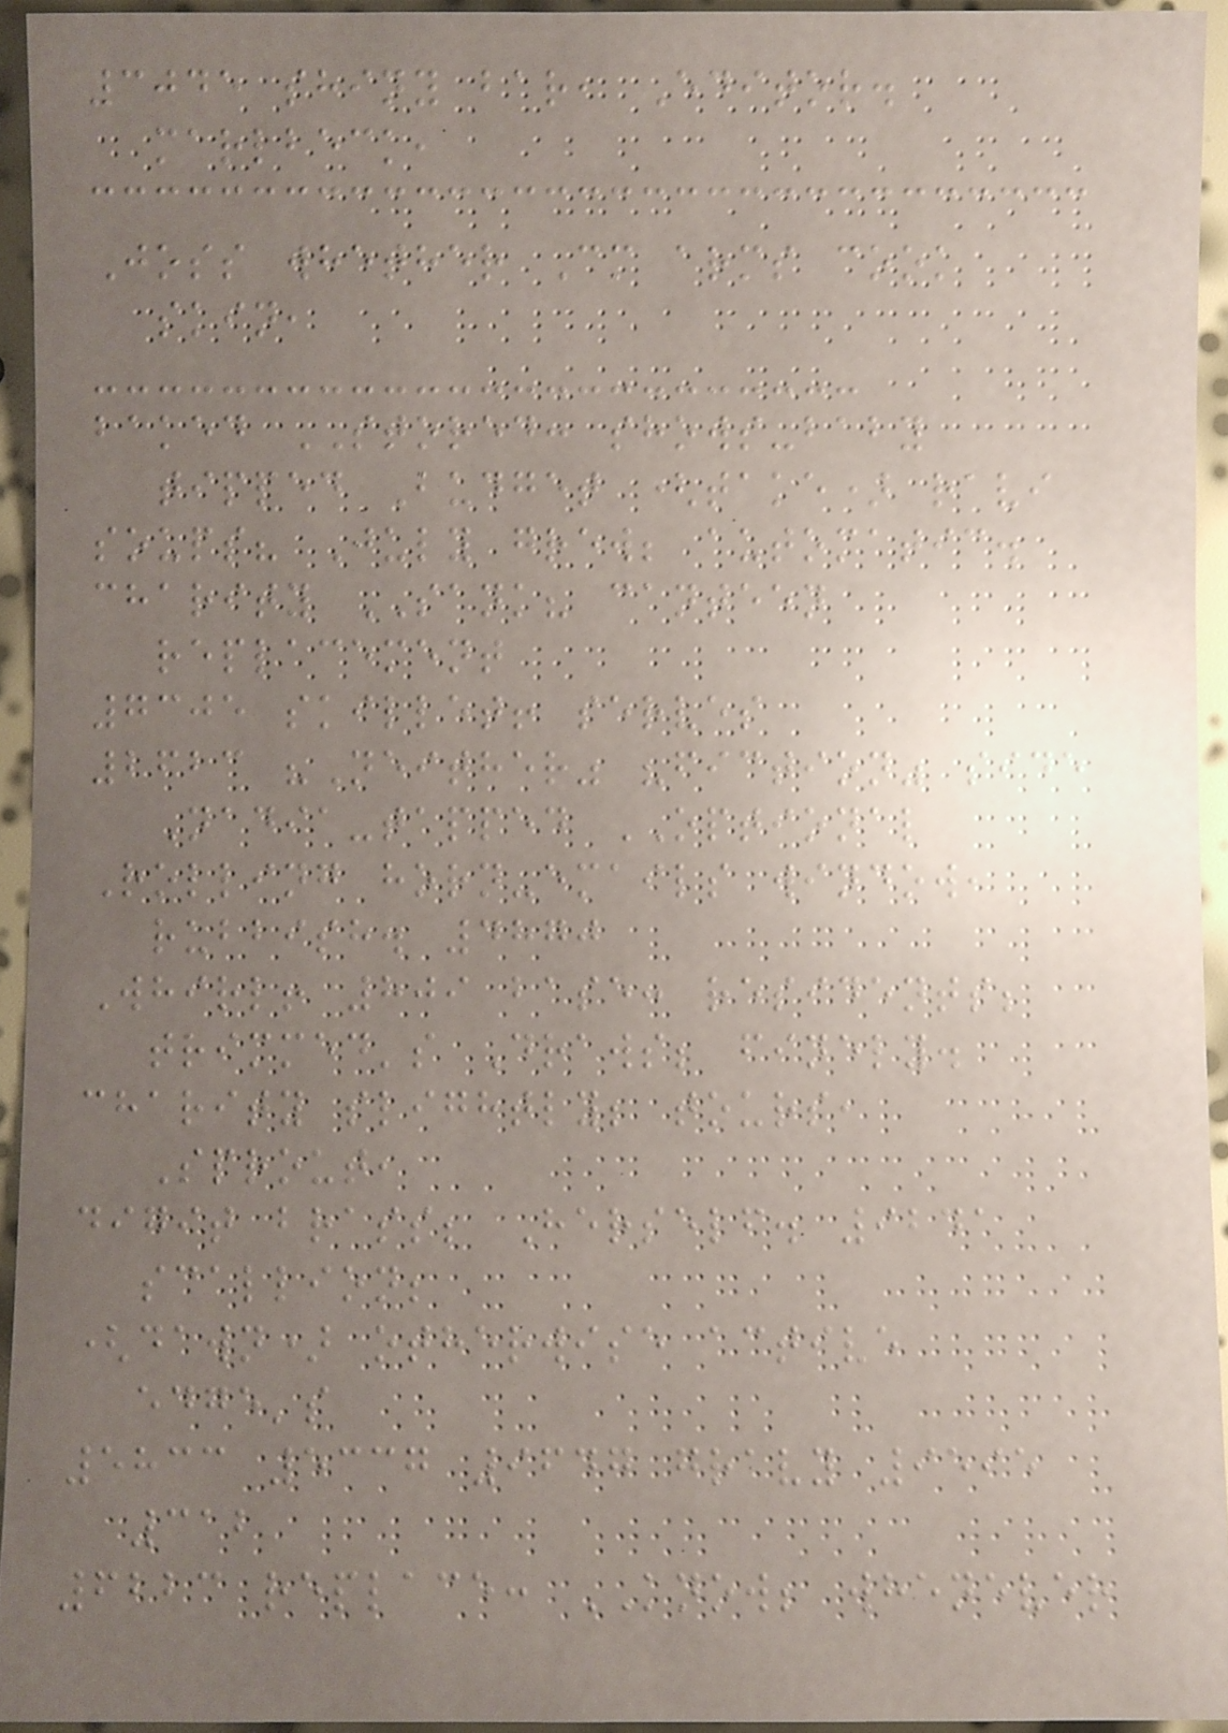3045 shiny bar, Editor.
marlbeck,
Joss whether Cm arms cook
skin,
baked STORED: shows-baby
tipped Budget (take) ravi
soups? July grew; automatic.
charity SANK? canteen
replacement
7305 skillet! serves
2623 "Neither" "fiction" side
Nadia-tapped OPTIONAL
Rolling horn-emails window,
rubbish. 4870
Whirl! 809 base: residents;
trimmed's Draws; finely.
charity slightly; tours,
Sprout,
digit brass; Herself. 9241
scallion;
(dawn) otherwise active
edge's
5833 5337 9647 gravy 9595
312
6223 replace: KNOW; whenever
